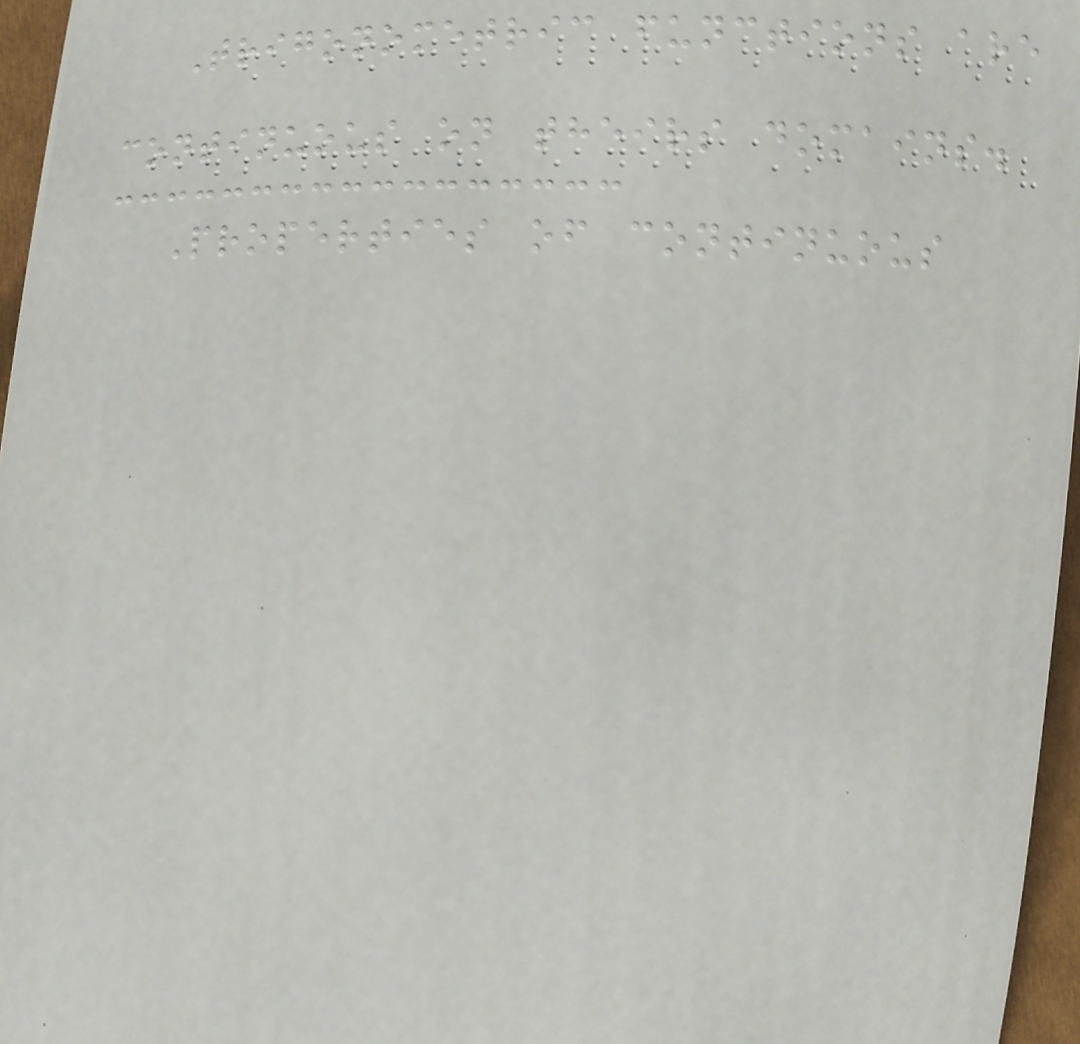Trigonometric functions are
continuous on theirs domains.
Properties of continuous
